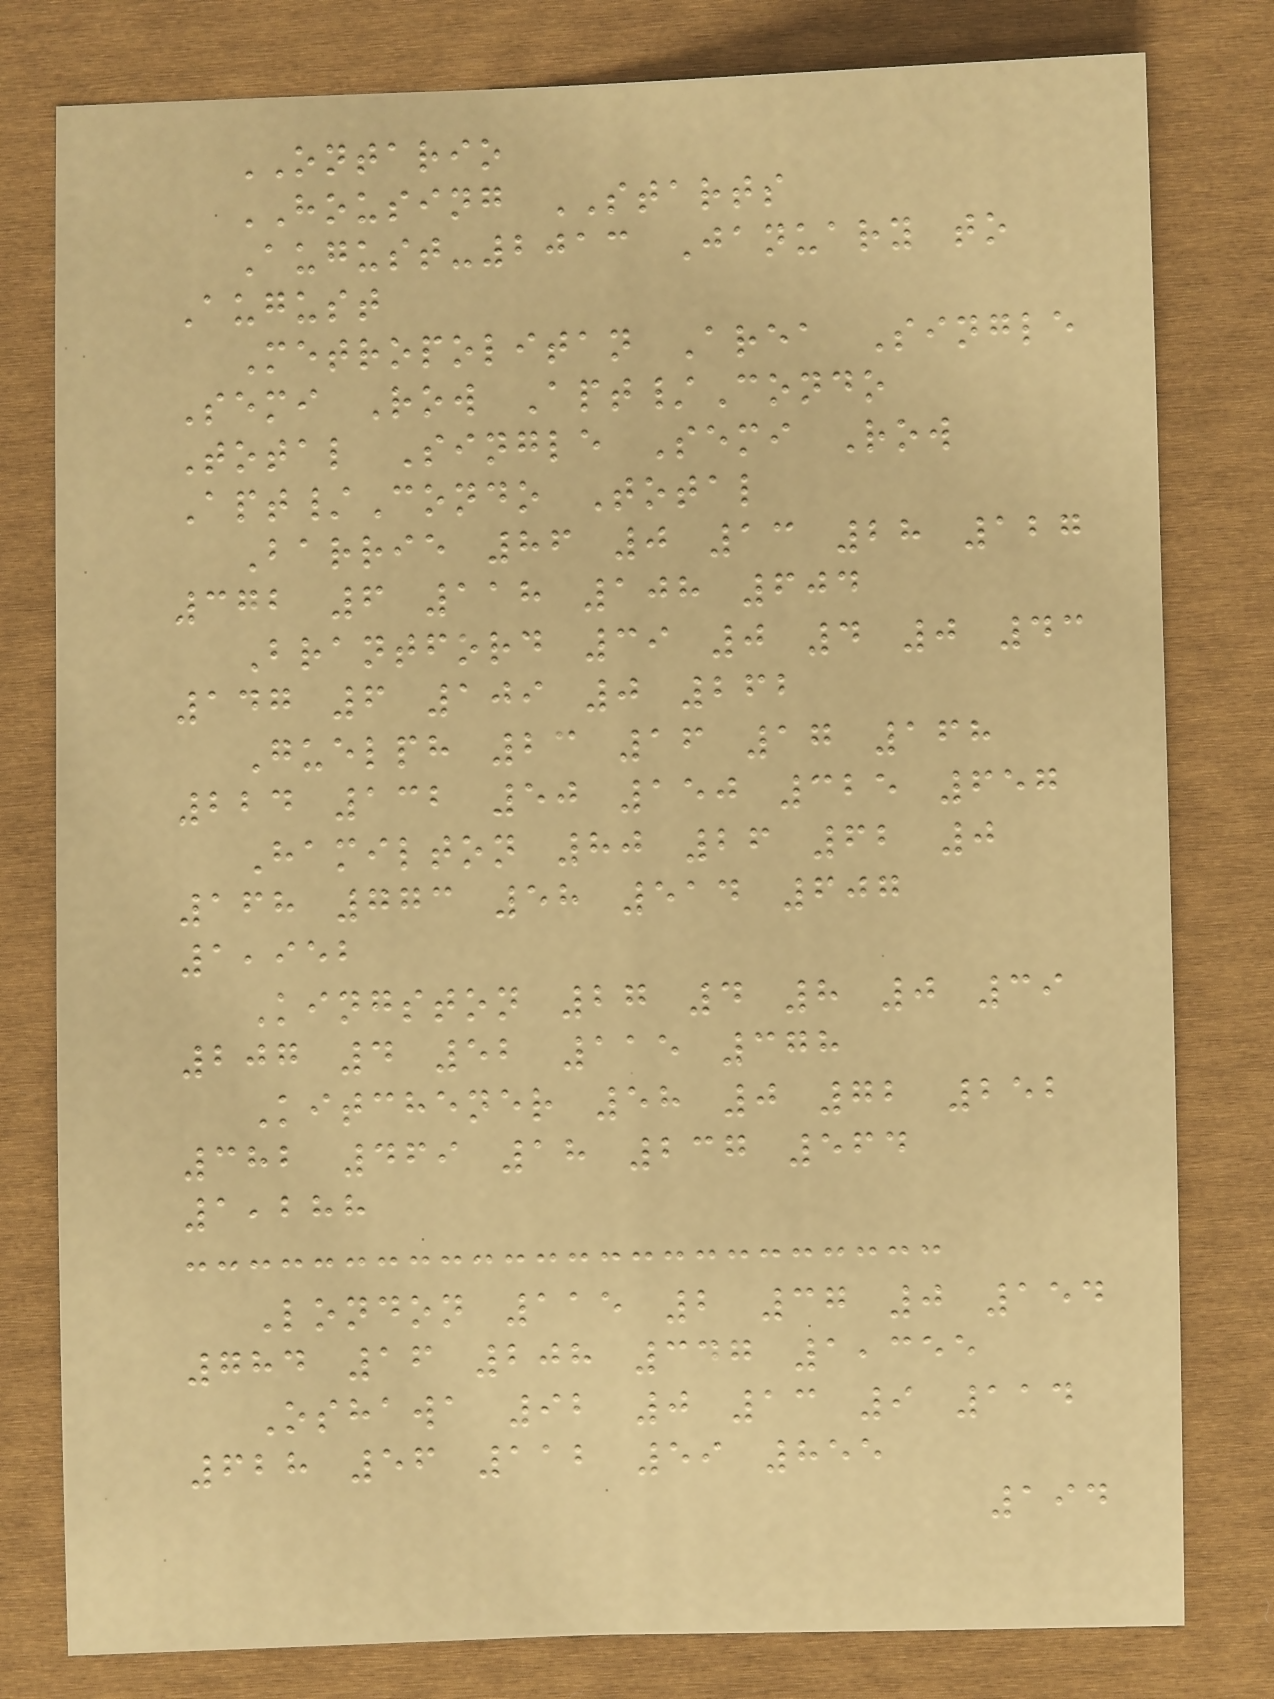ONTARIO
HOUSING STARTS
August-2013 January to
August
Metropolitan Area Single
Semi Row Apt/Condo
Total Single Semi Row
Apt/Condo Total
Barrie 86 0 13 28 127
372 6 118 108 604
Brantford 39 0 4 0 43
147 6 109 0 262
Guelph 23 16 17 168
224 132 50 150 325 657
Hamilton 80 26 62 0
168 773 58 514 607
1,952
Kingston 27 4 8 0 39
207 4 52 115 378
Kitchener 58 0 72 252
382 469 18 237 564
1,288
London 115 2 37 0 154
784 16 208 347 1,355
Oshawa 92 0 13 9 114
628 56 112 59 855
194
